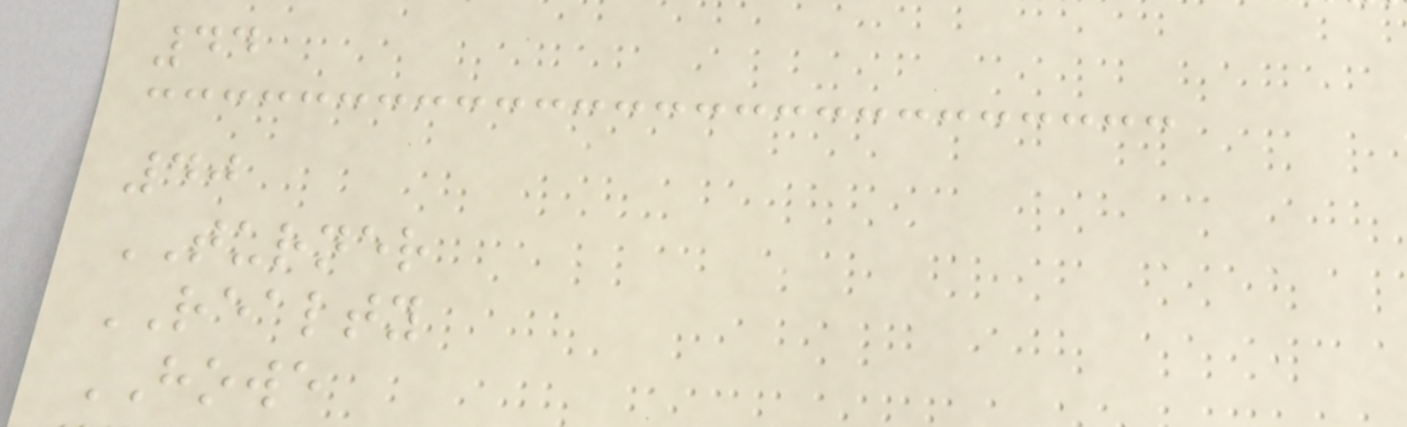44
40
TURNER
REALTY
HOWE
